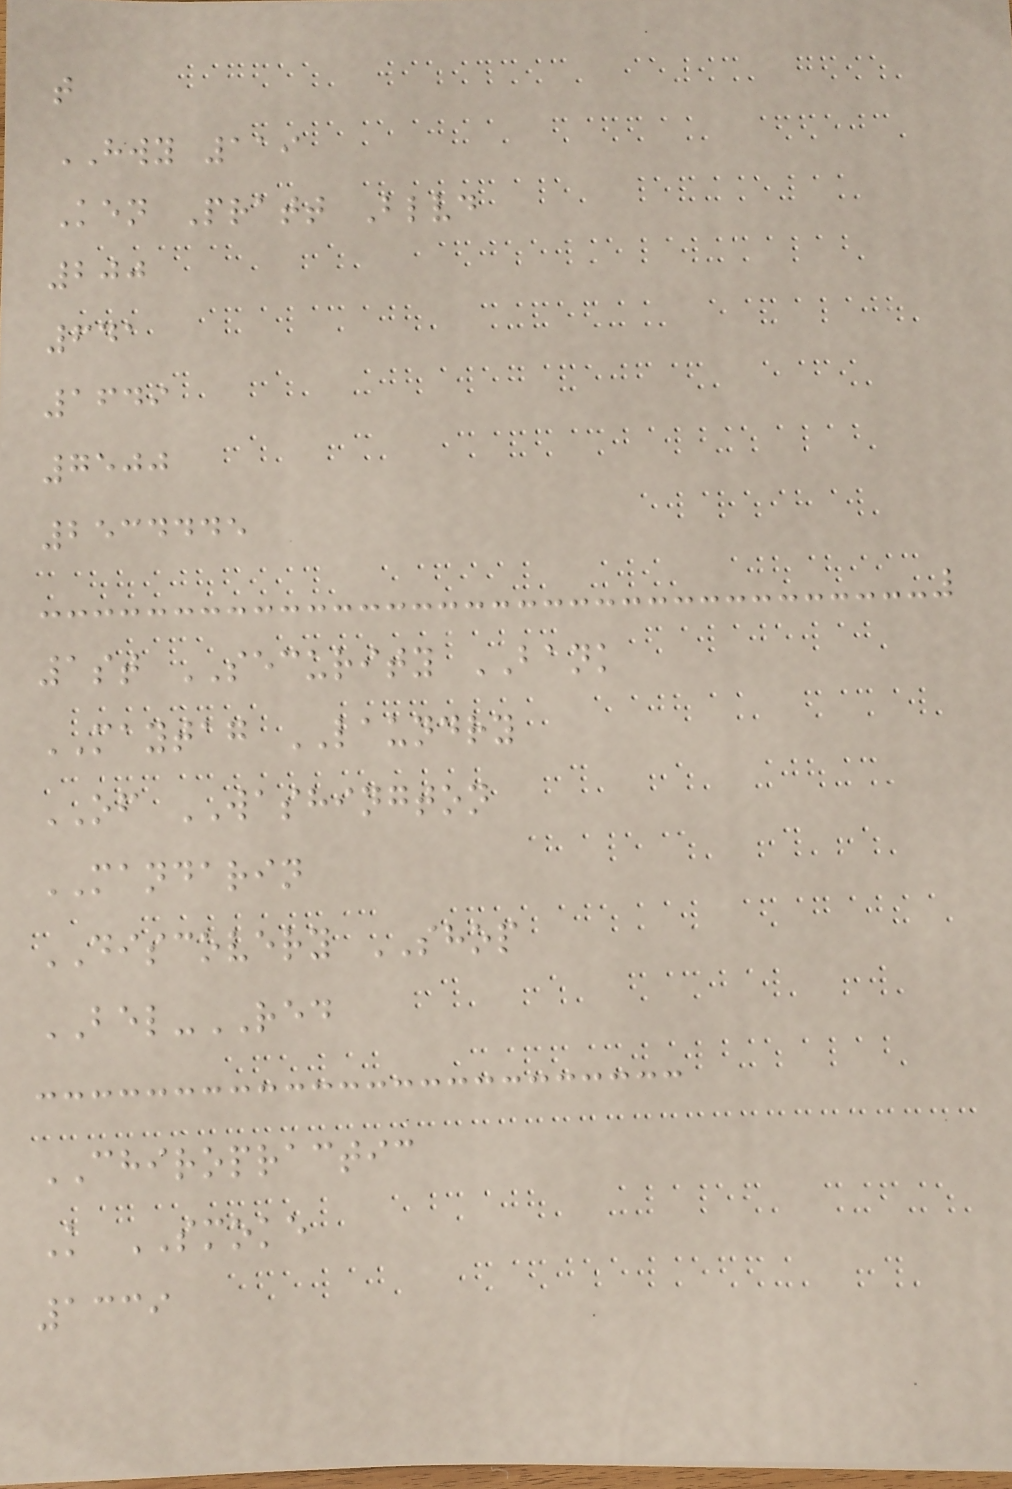t
HWY 119
Ken Pratt Blvd
200
641
1649
7500
2534445
1st SECURITY BANK
MAYTAG LAUNDRY
OF WASHINGTON
MANDARIN
DISCOVERY SHOP
BEL-RED
CHIROPRACTIC
K SMOKE
1339
